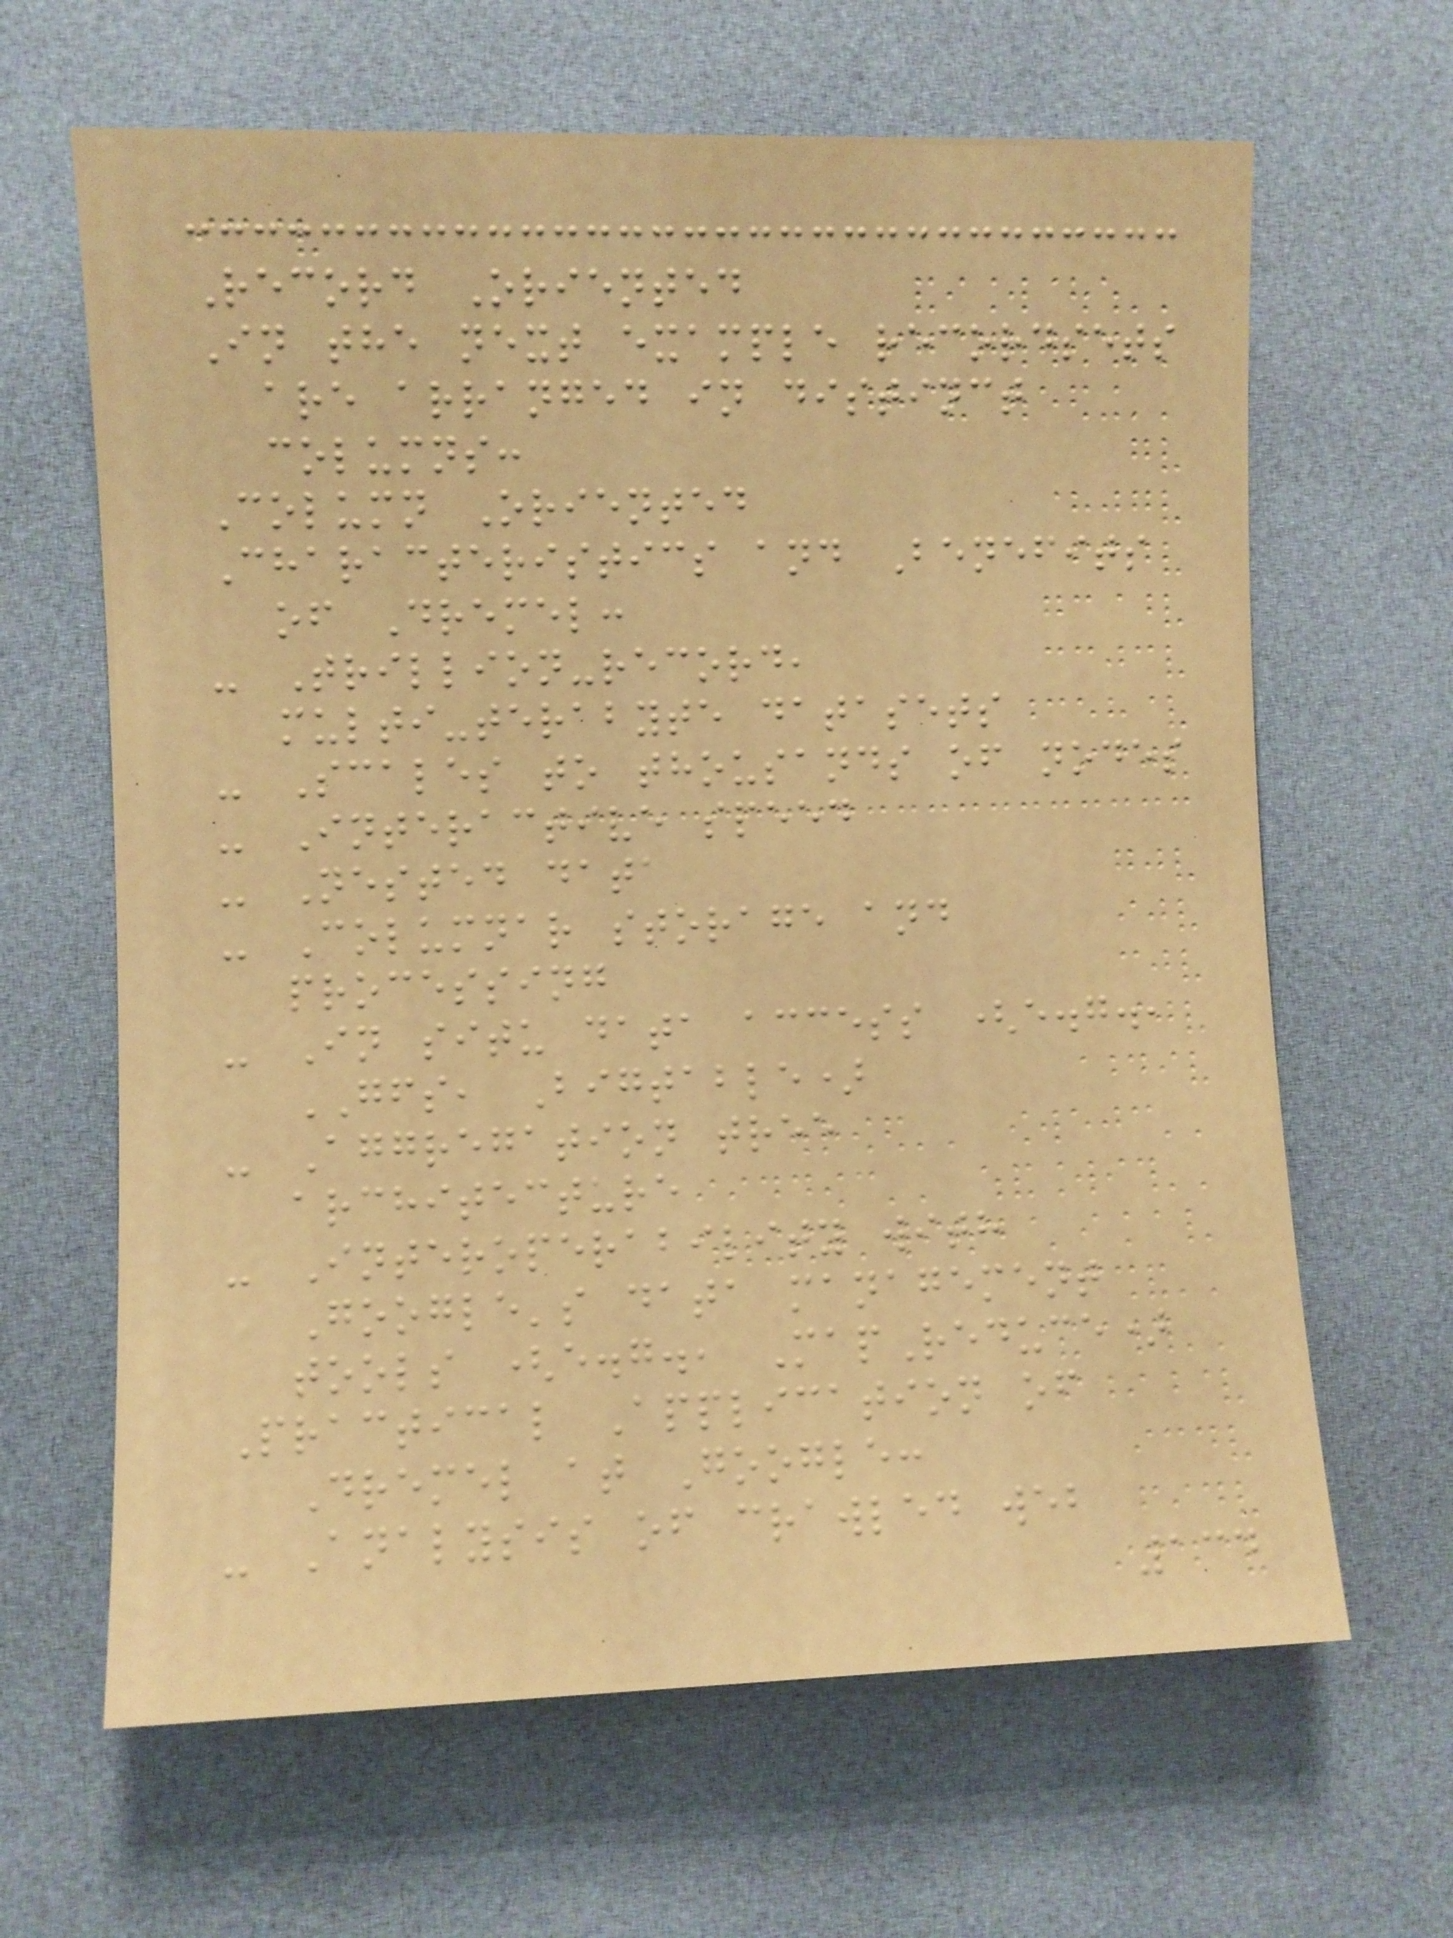Record Oriented
In the next example recordsets
are arranged in distinct
columns:
Column Oriented
Characteristics and Benefits
of Dremel:
- Trillion-record,
multi-terabyte datasets
- Scales to thousands of nodes
- Interactive speed
- Nested data
- Columnar storage and
processing
- In situ data access (e.g.,
GFS, Bigtable)
- Aggregation tree
architecture
- Interoperability with
Google's data management
tools (e.g., MapReduce)
Practical Application of
Dremel at Google:
- Analysis of crawled web
134
